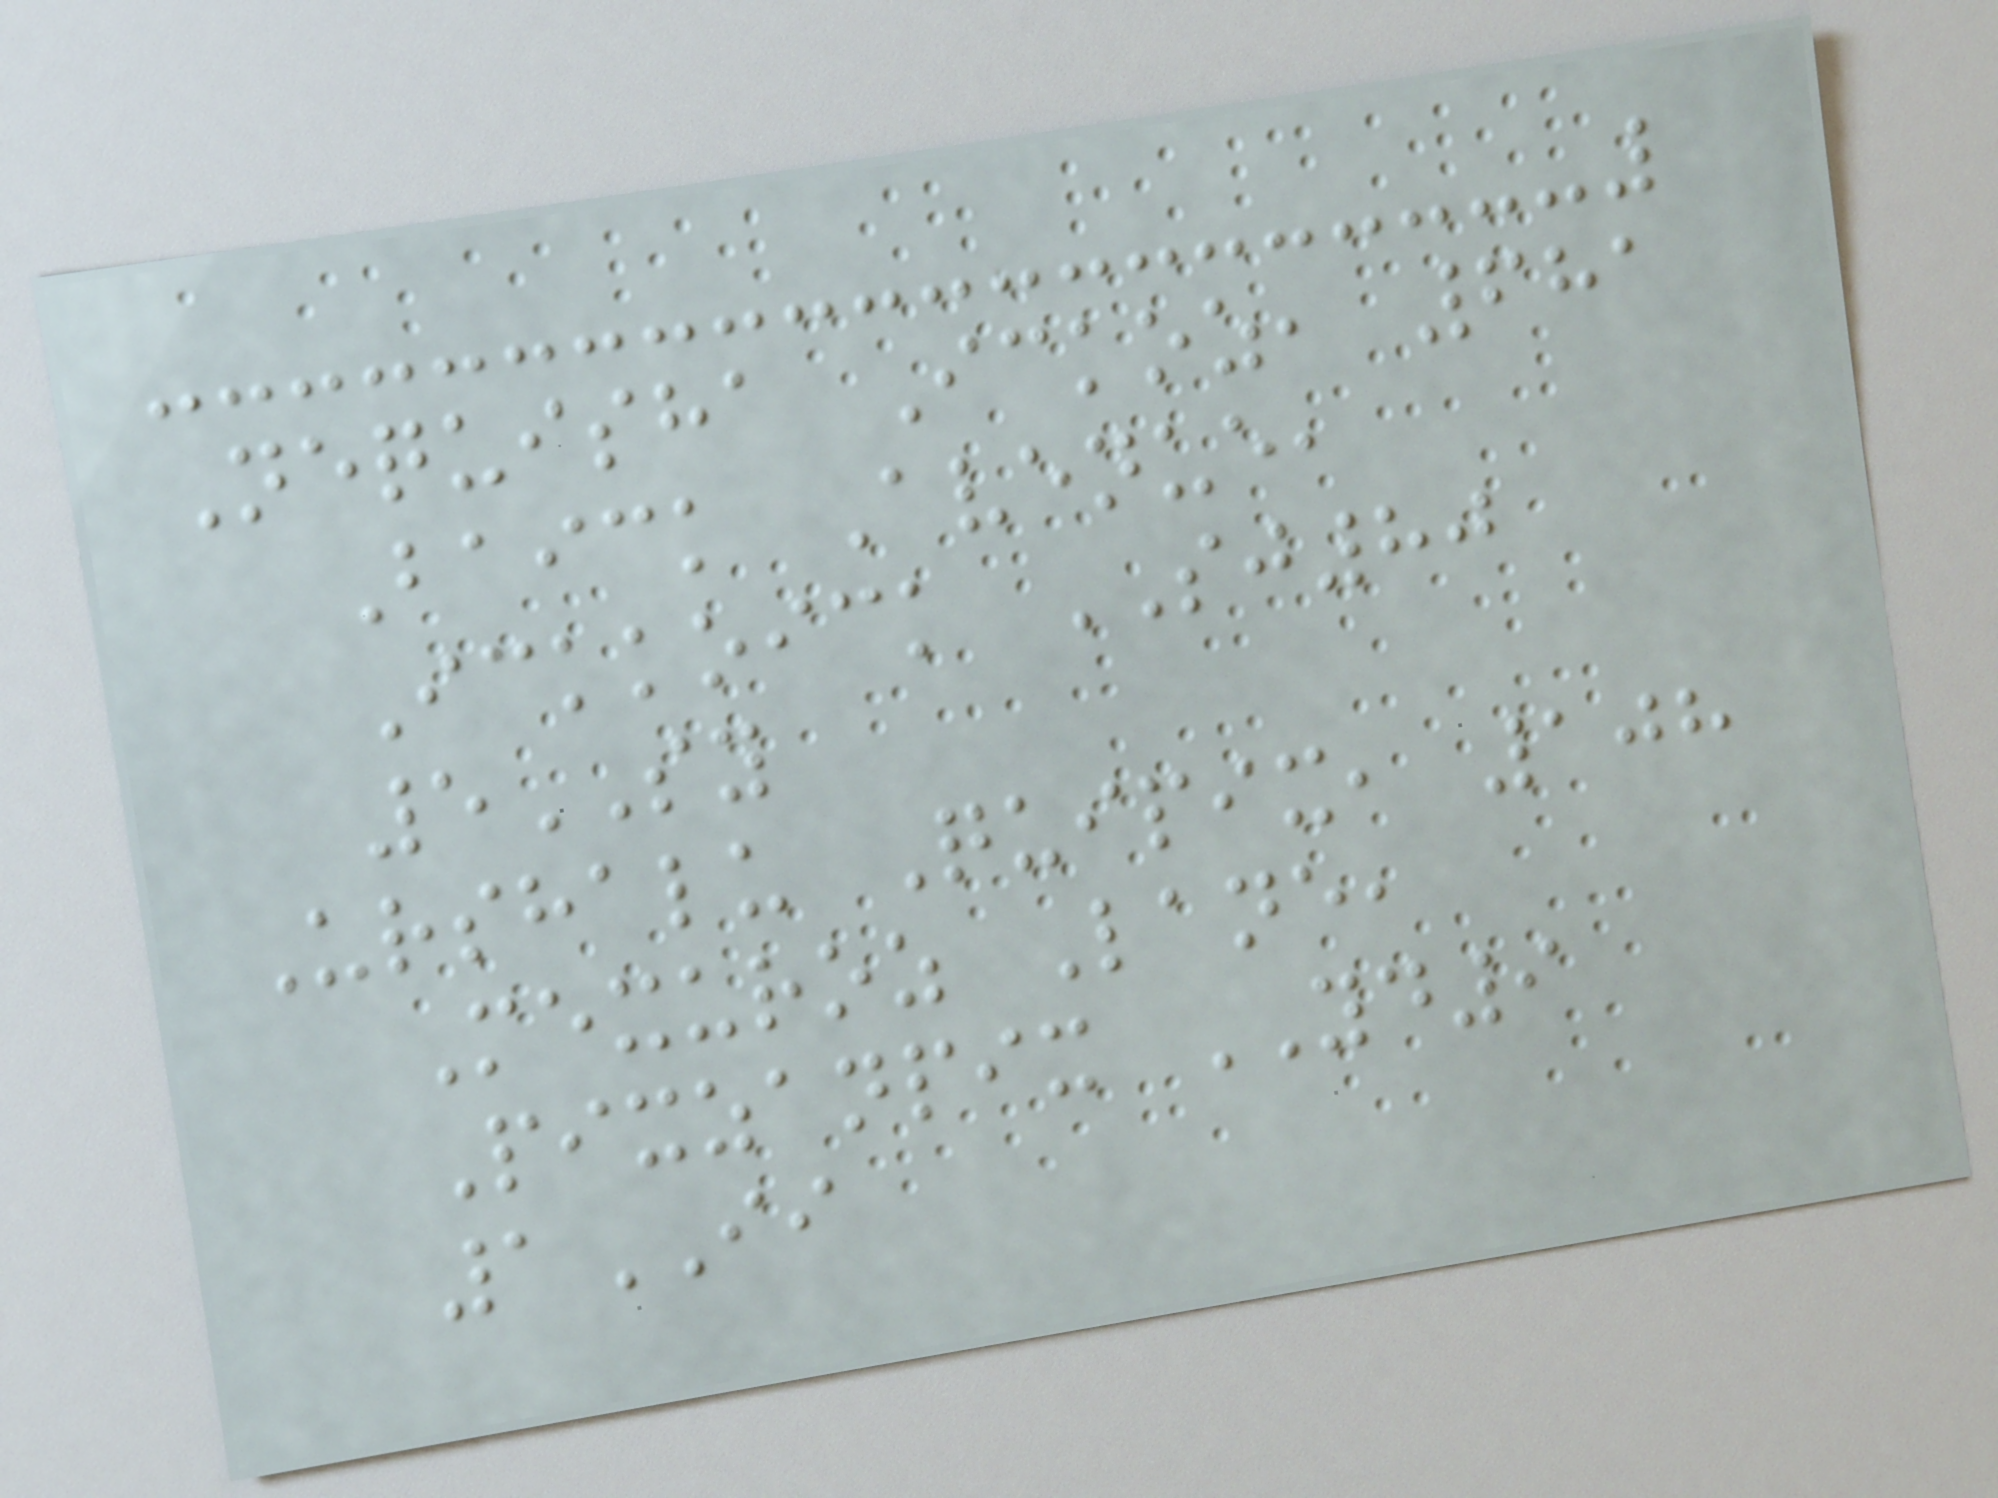Nequisha Ickoz, 681
Baick Avenue,
Ickkoick SJ80
5SY
Urshalu Quipix, 108
Mexuroz Lane,
Pixzanpix YD9
1II
